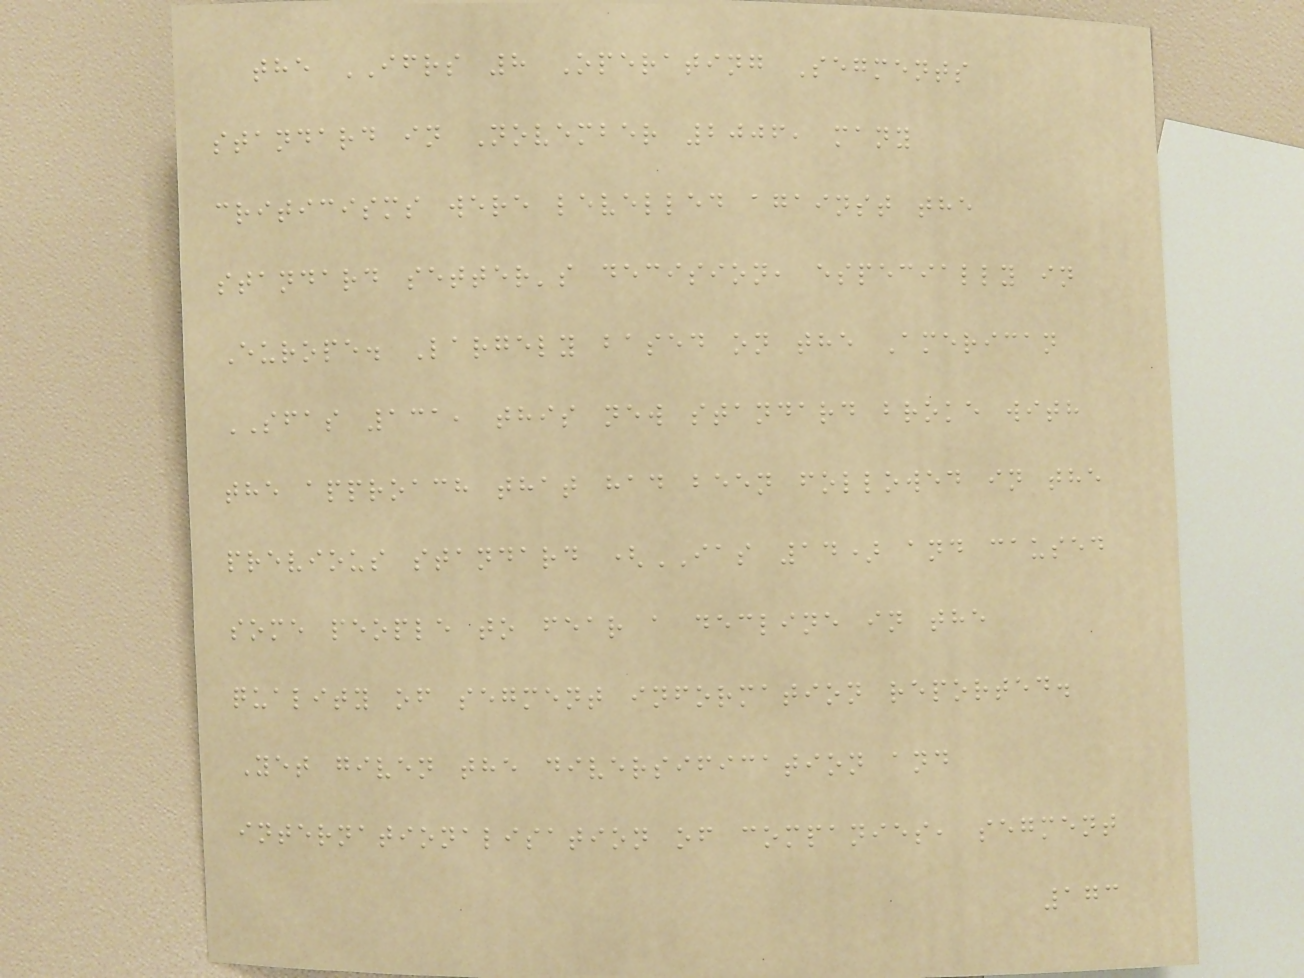the IFRS 8 Operating Segments
standard in November 2006, many
criticisms were levelled against the
standard setter's decision, especially in
Europe. Largely based on the American
SFAS 131, this new standard broke with
the approach that had been followed in the
previous standard (IAS 14) and caused
some people to fear a decline in the
quality of segment information reported.
Yet given the diversification and
internationalisation of companies, segment
173
